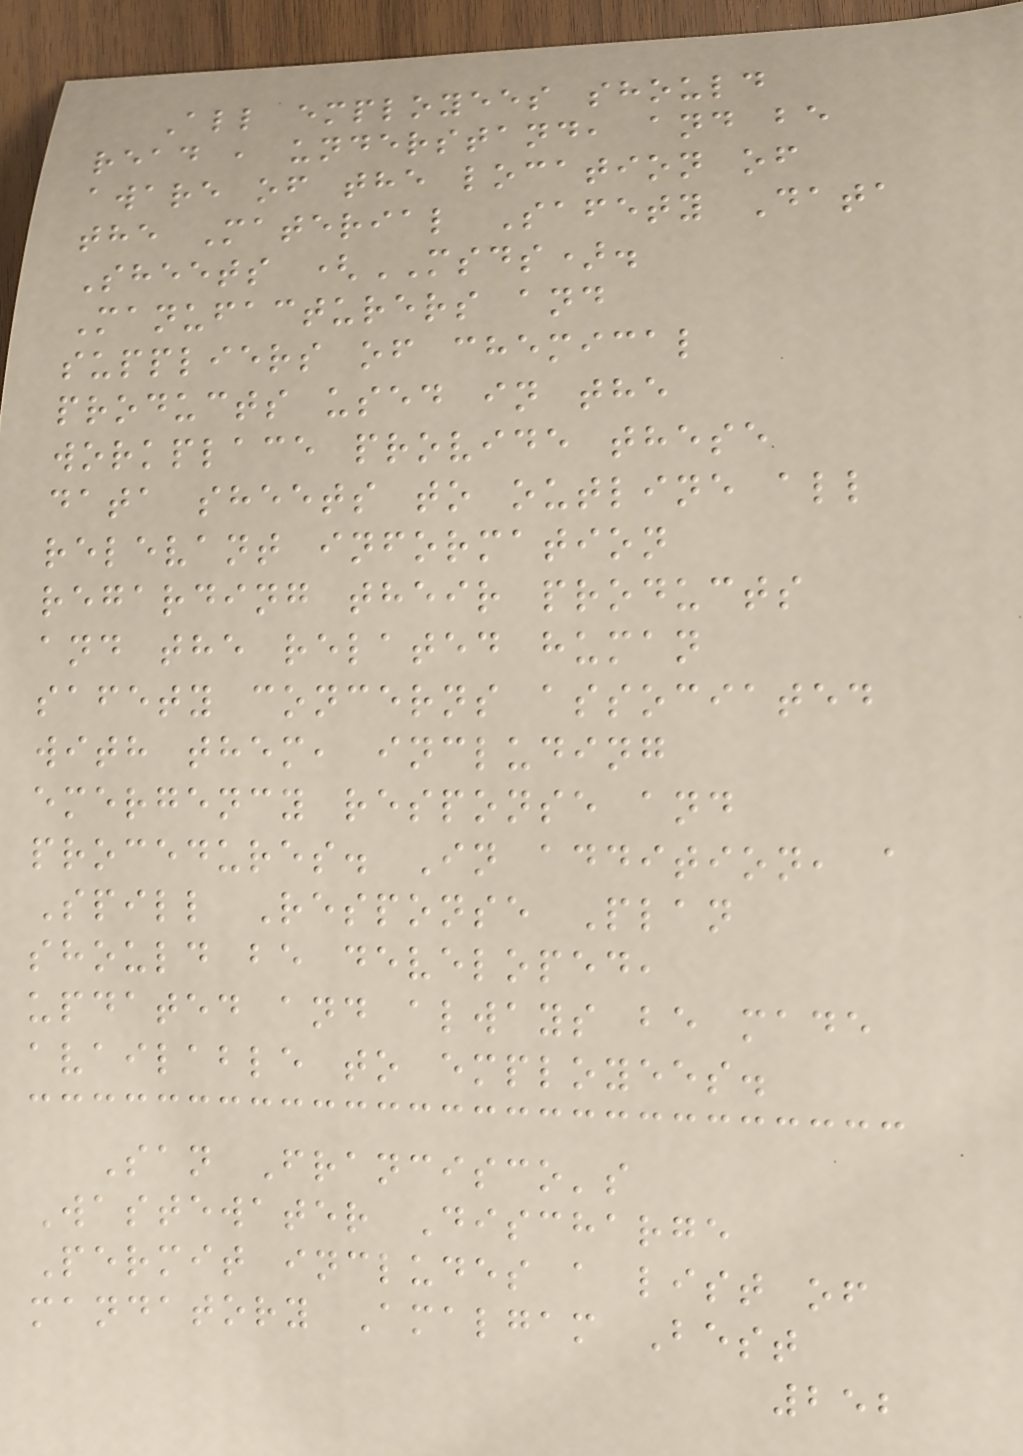All employees should
read , understand, and be
aware of the location of
the Material Safety Data
Sheets (MSDS).
Manufacturers and
suppliers of chemical
products used in the
workplace provide these
data sheets to outline all
relevant information
regarding their products
and the related human
safety concerns associated
with them, including
emergency response and
procedures. In addition, a
Spill Response Plan
should be developed,
updated and always be made
available to employees.
San Francisco's
Wastewater Discharge
Permit includes a list of
mandatory Amalgam Best
252
